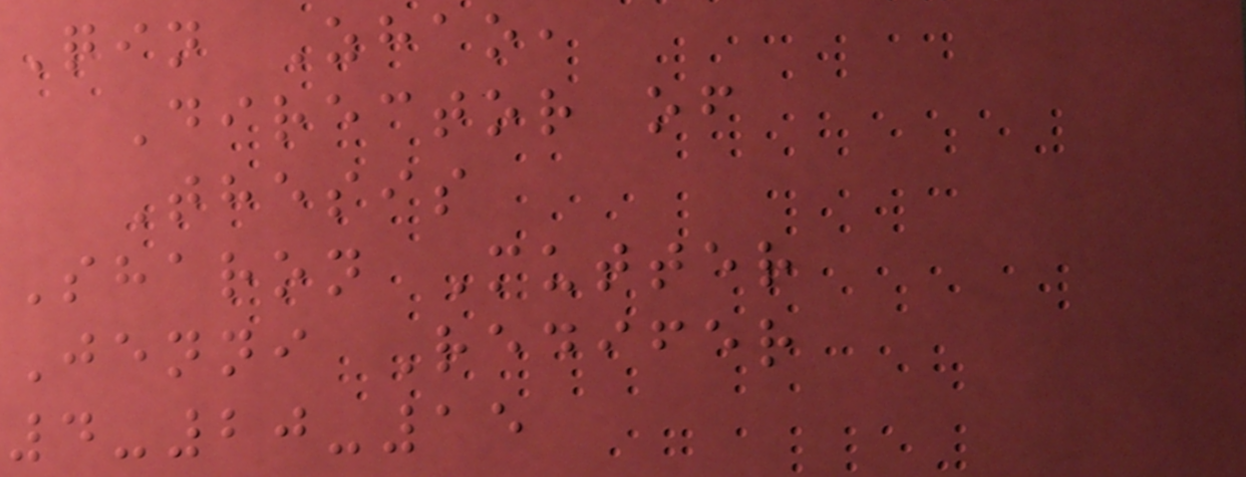Qin Zhao,
Director of
Thesis
Sharon Mutter
Jenni Redifer
4-20-15
